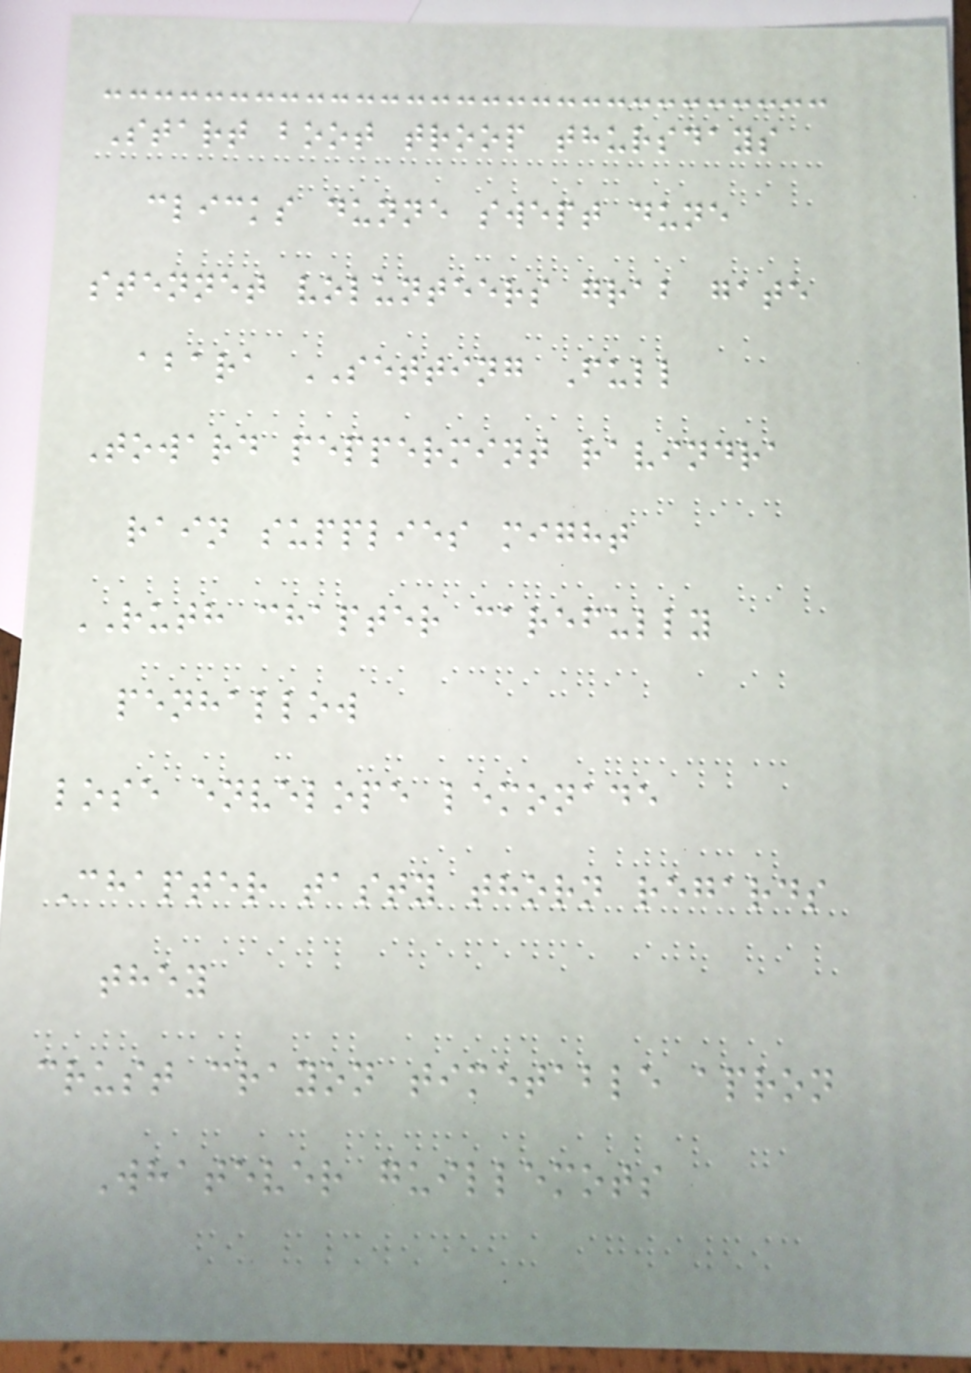Start boot troop thursdays
clicks dunne swept dune
stennet volunteers grab gate
abara SETTING Full
Toward peppermint ravindra
rain supplies might
RUTH chapter carefully
penhallow
lose envelope lemonade
Chapter tasty thorn regards
they
crust crayon timetable apron
Whatever guillemots
